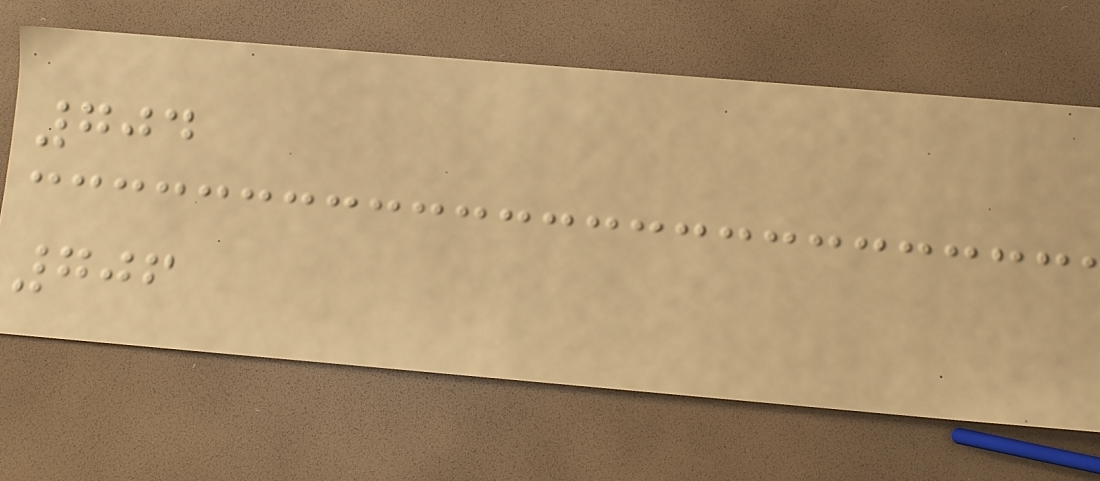704
706
